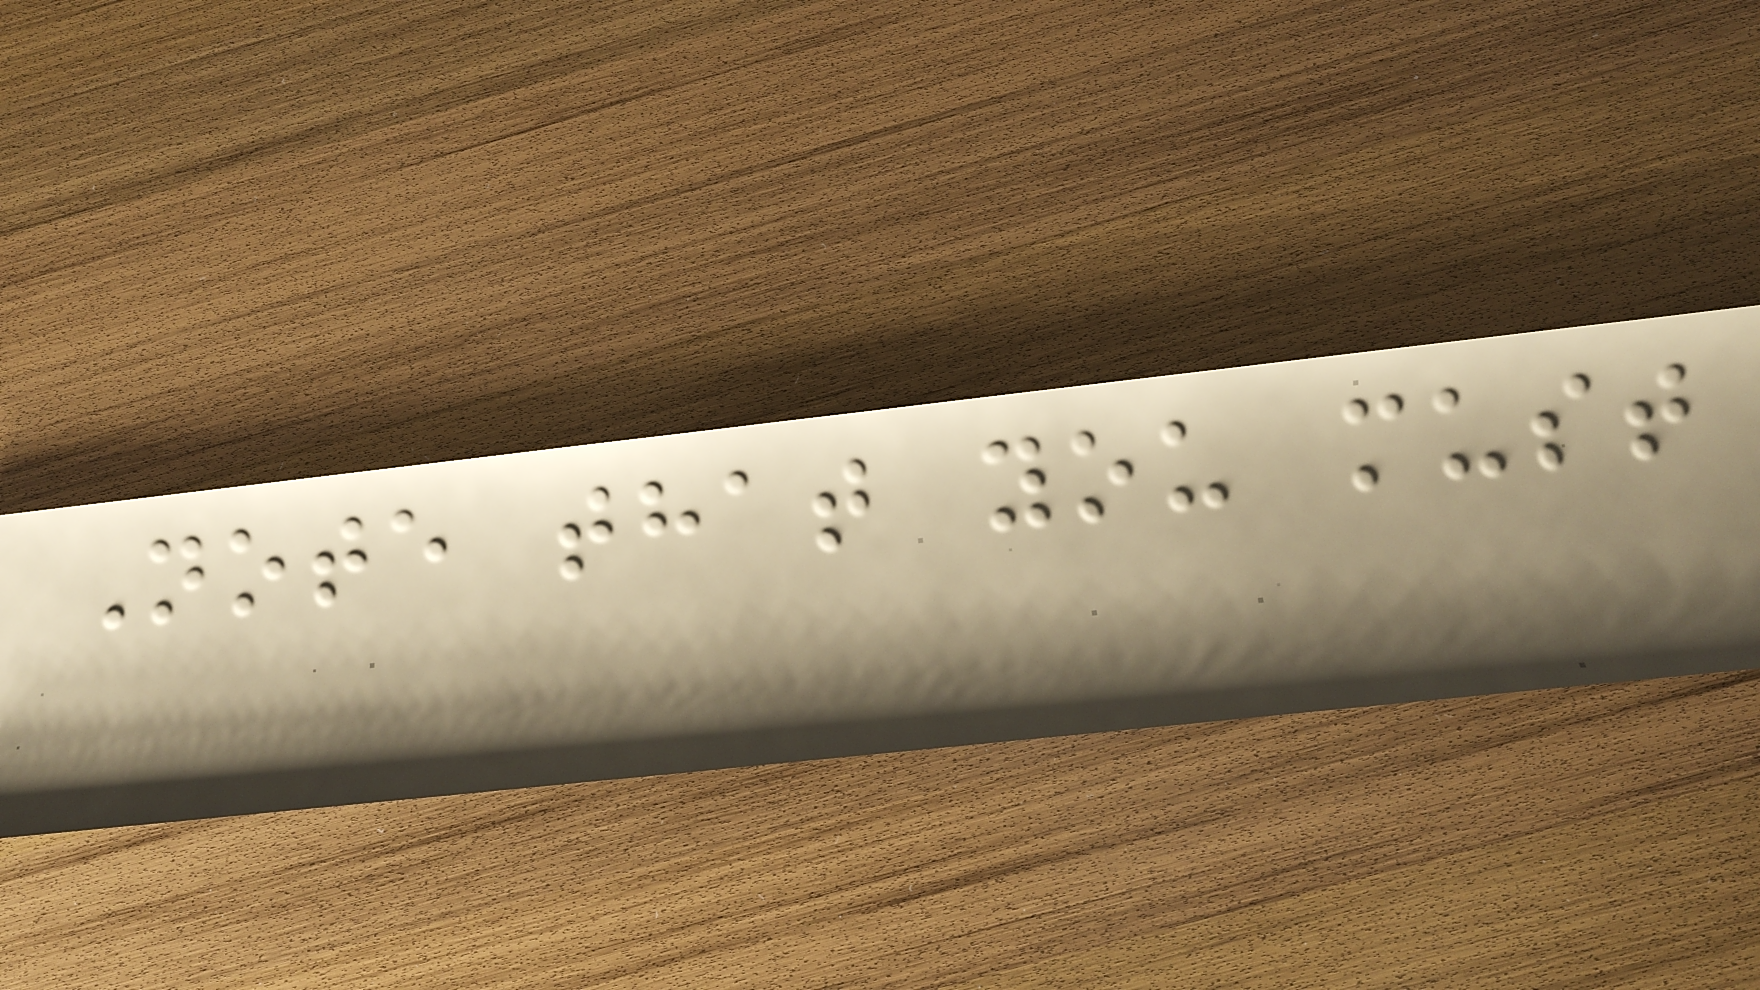Note that you must
